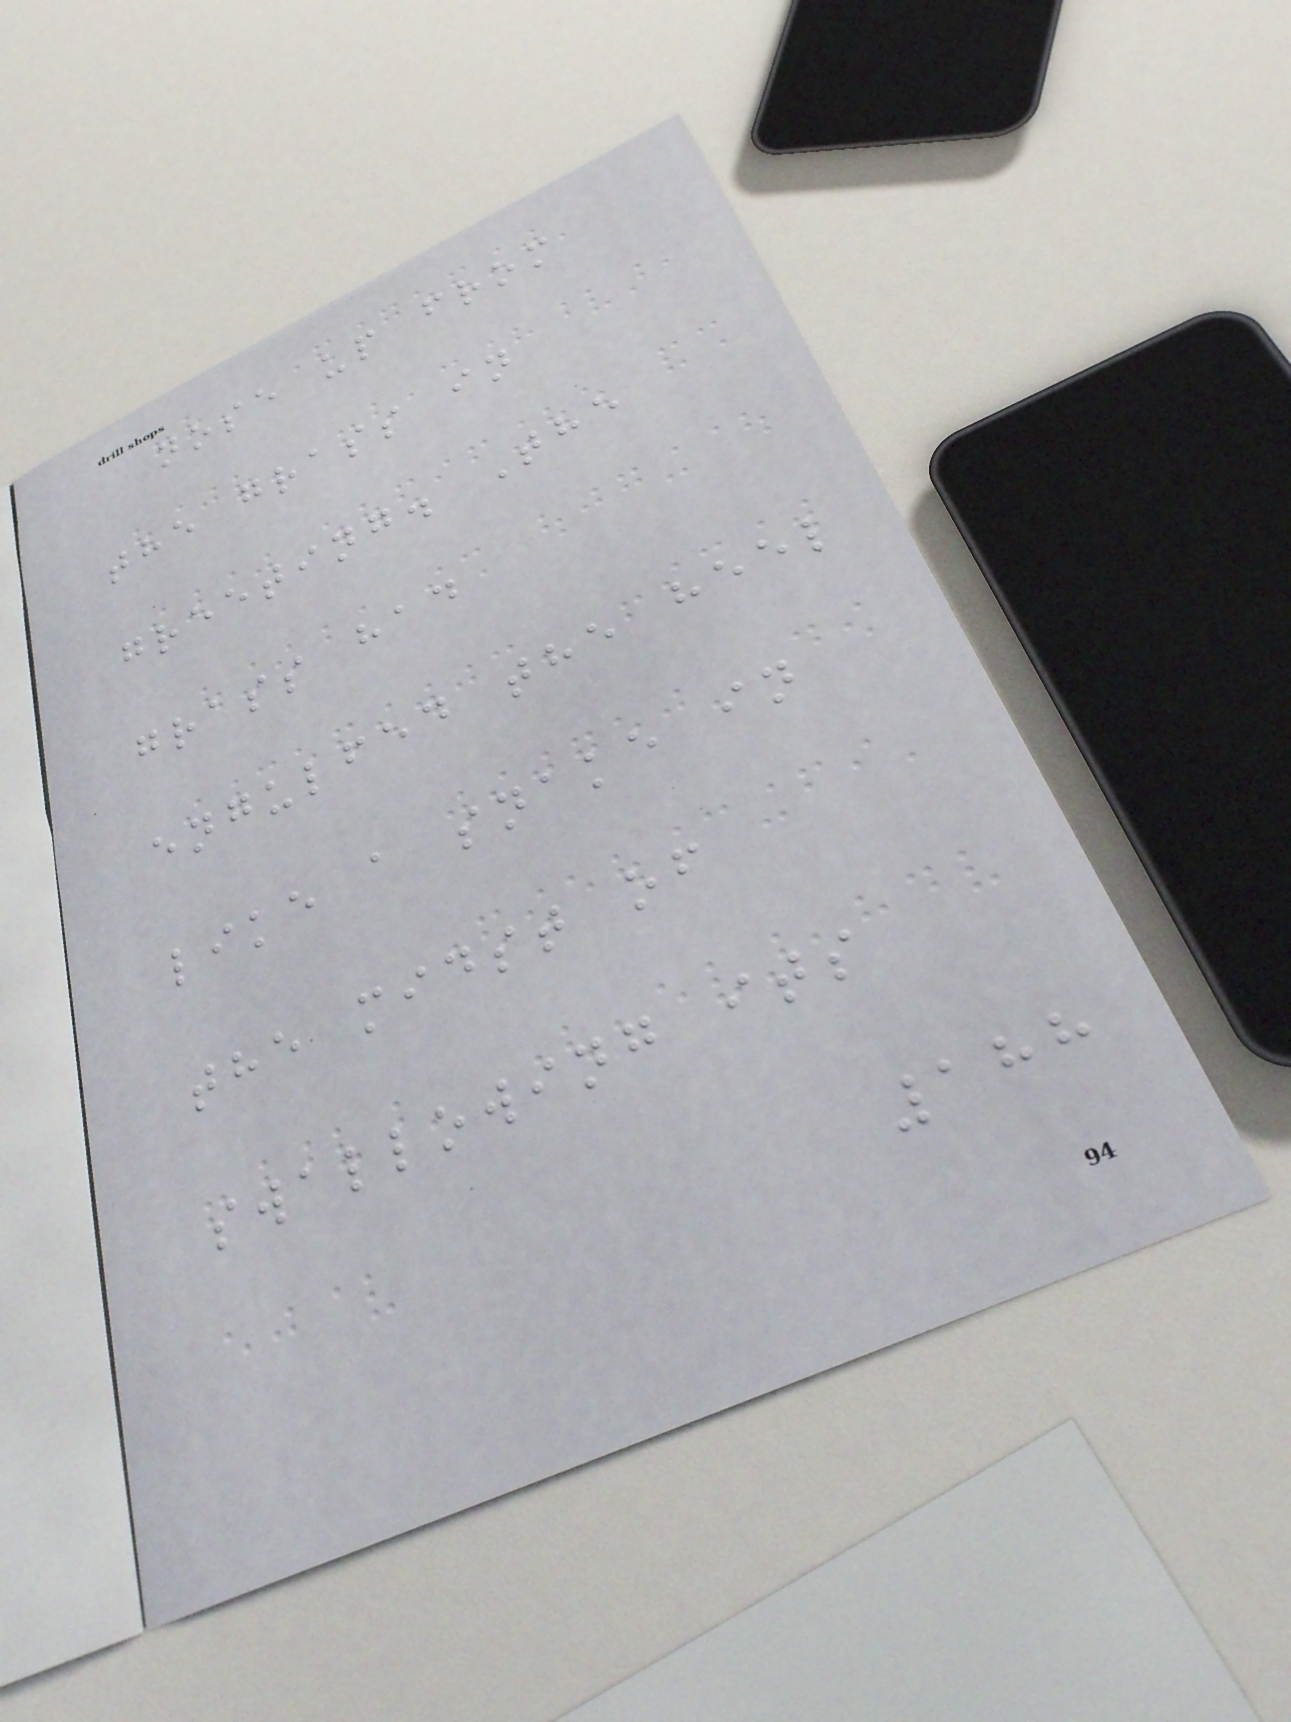nose up from
the grass in
greeting. The
grass had
engulfed the heel
like a snake in
the midst of
swallowing its
188
